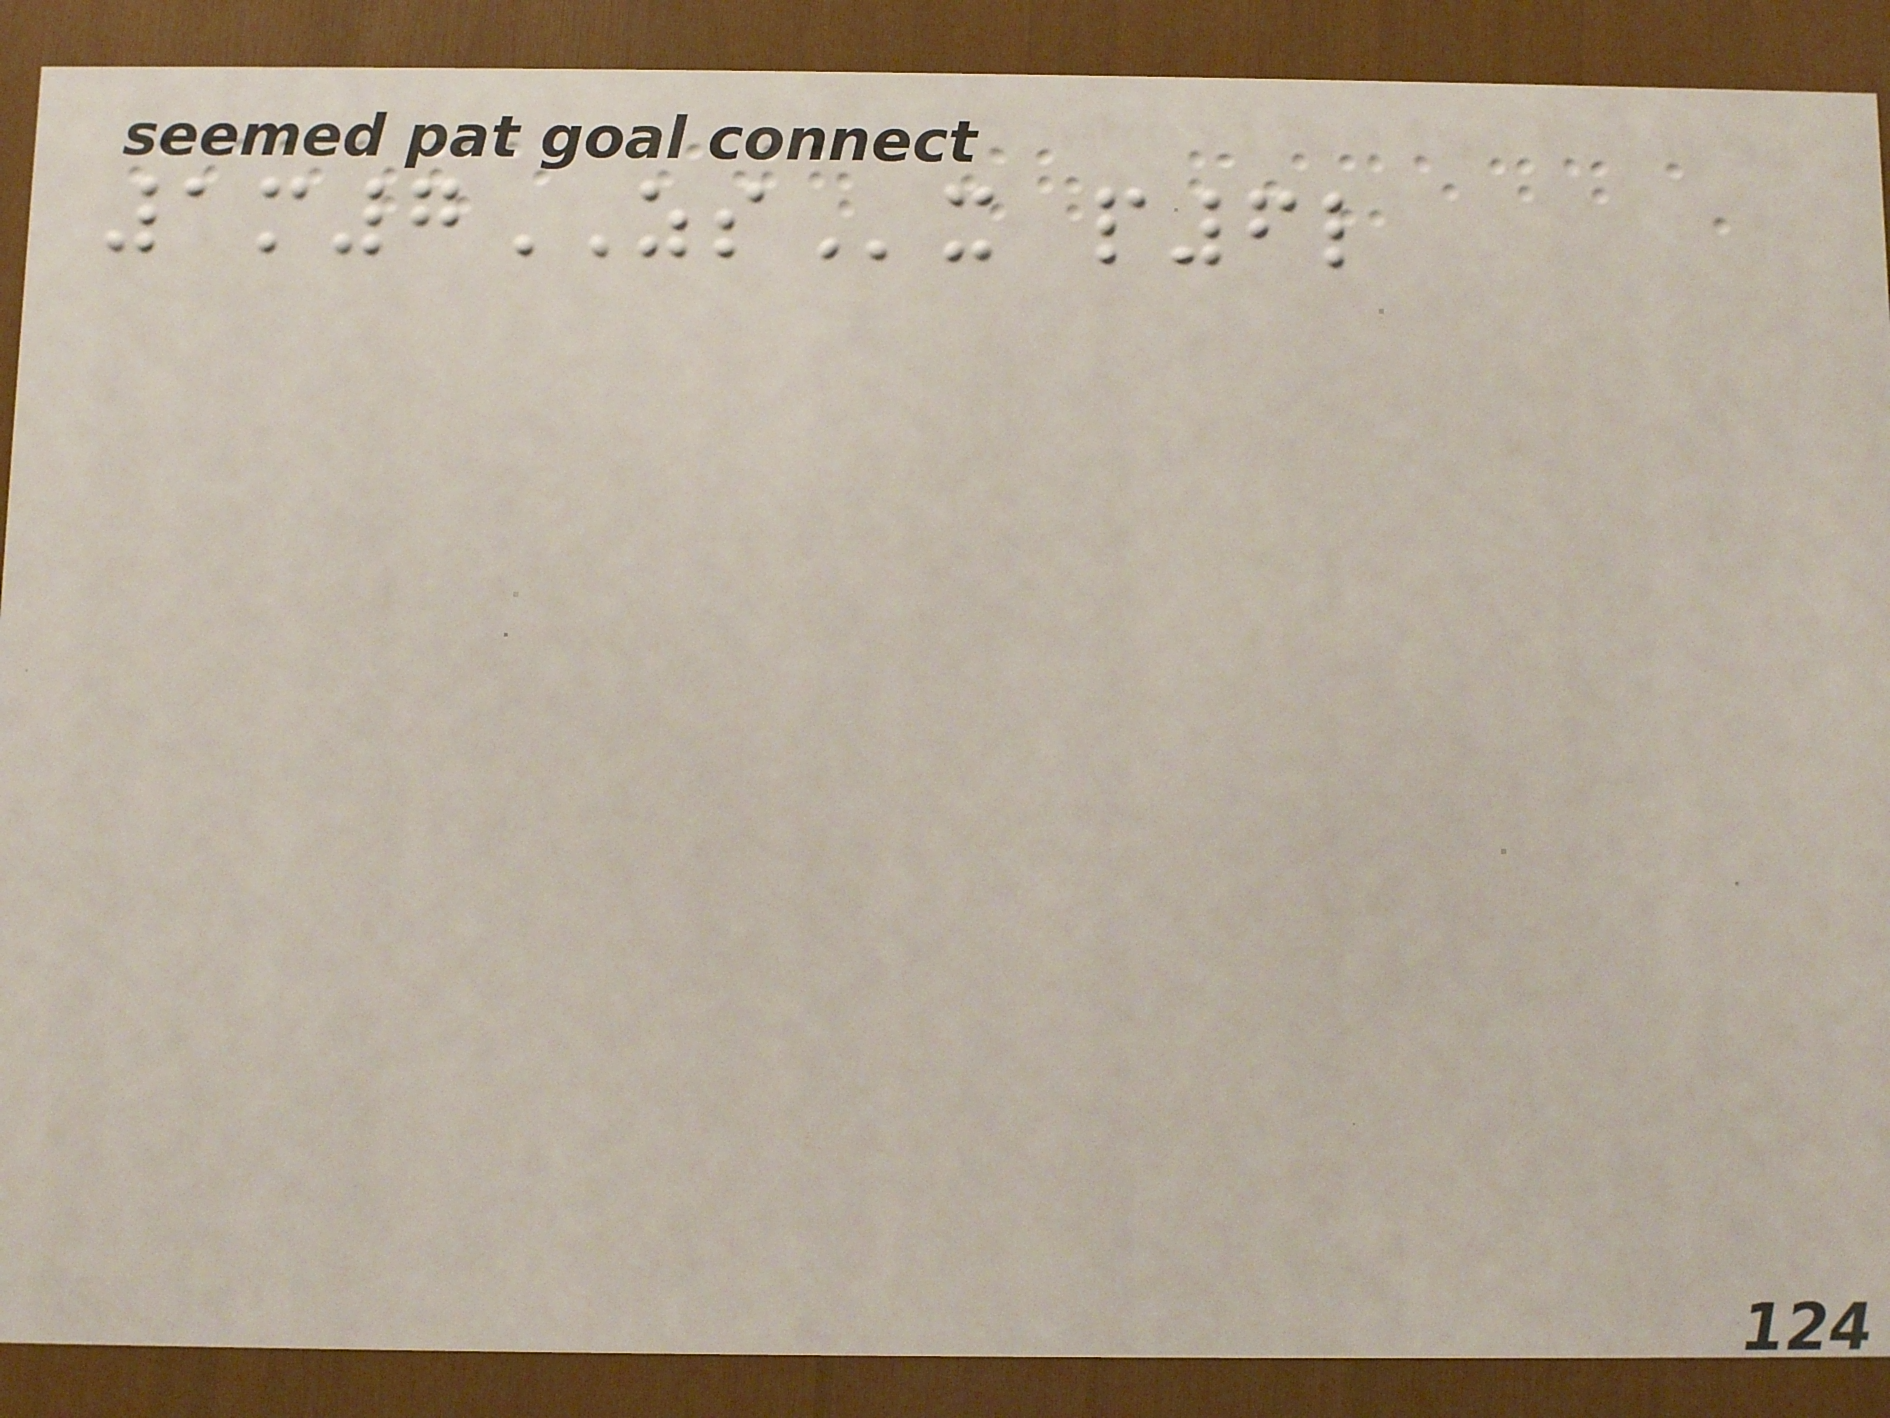1m7ZSx p6l
